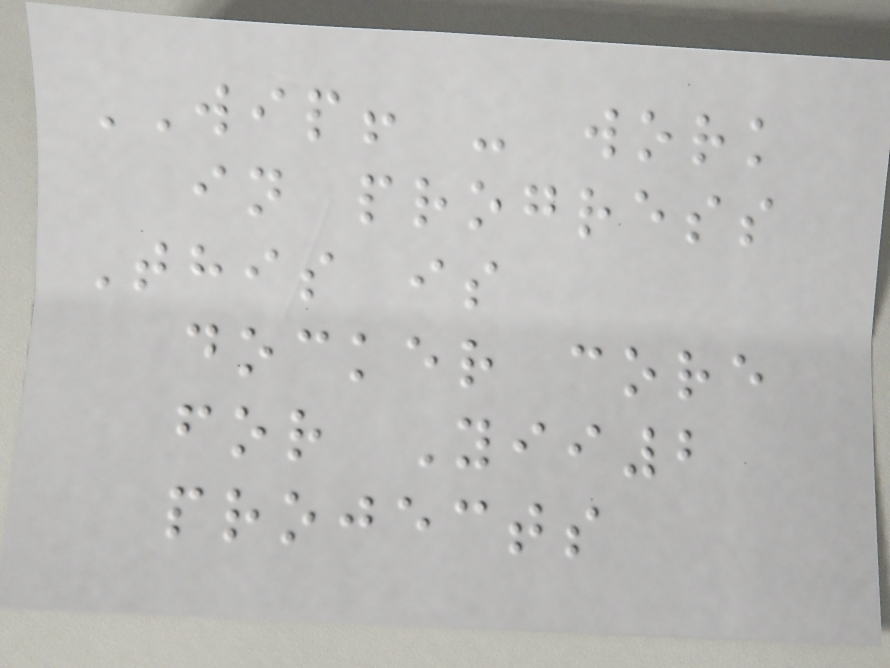WIP! - work
in progress
This is
docker core
for Yii2
projects
